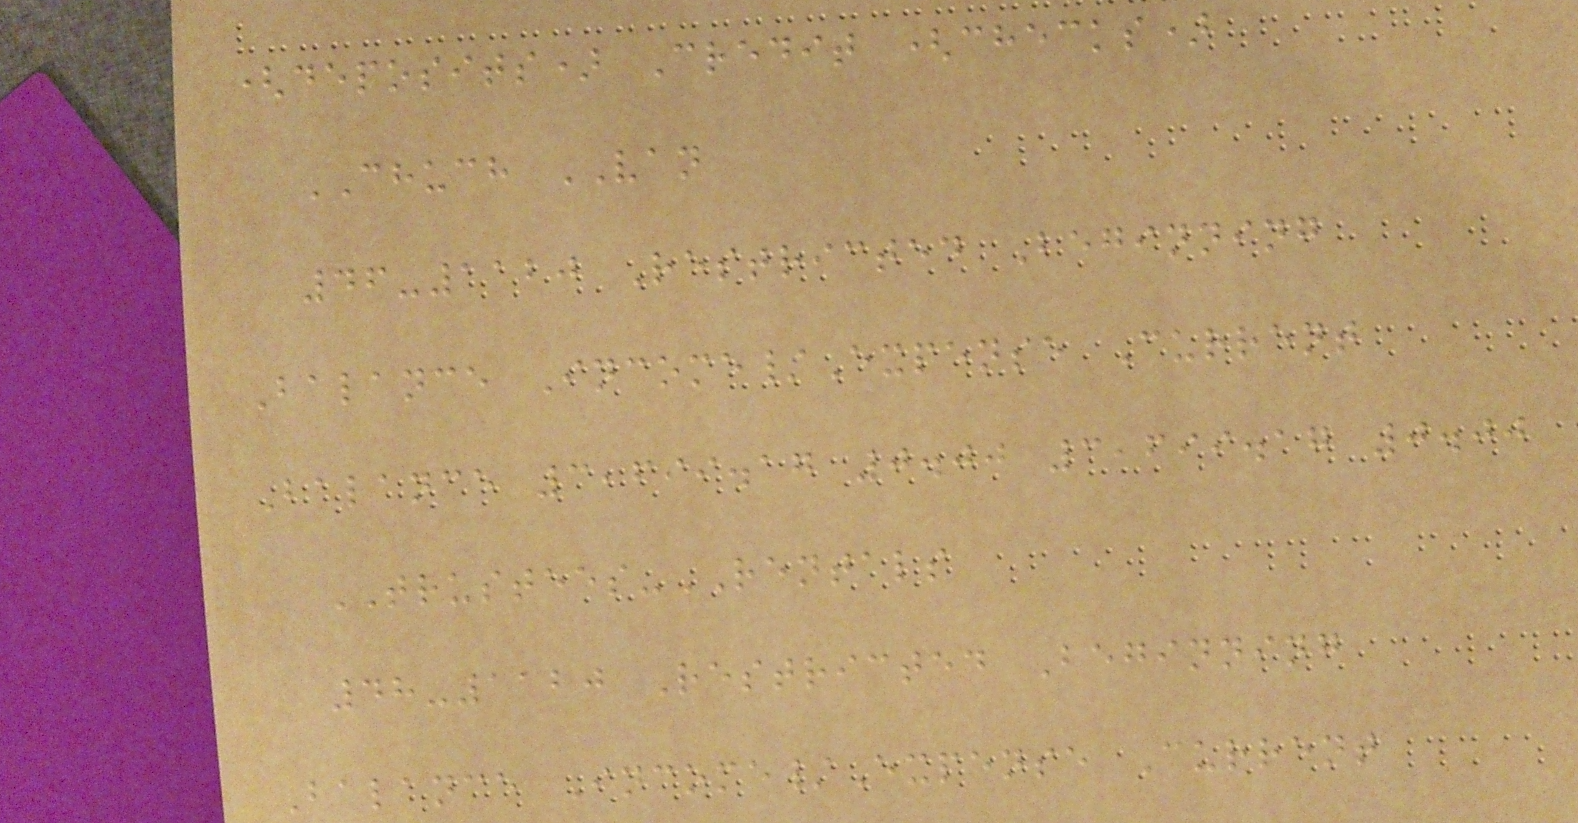(deposits) Credit (checks)
CHUCH VAN
46-1120 Restricted Beginning
Balance Income/Expense Current
Balance 3,699.17 0.00 3,699.17 0.00
TRUSTEES-RENTALS
48-1120 Restricted Beginning
Balance Income/Expense Current
